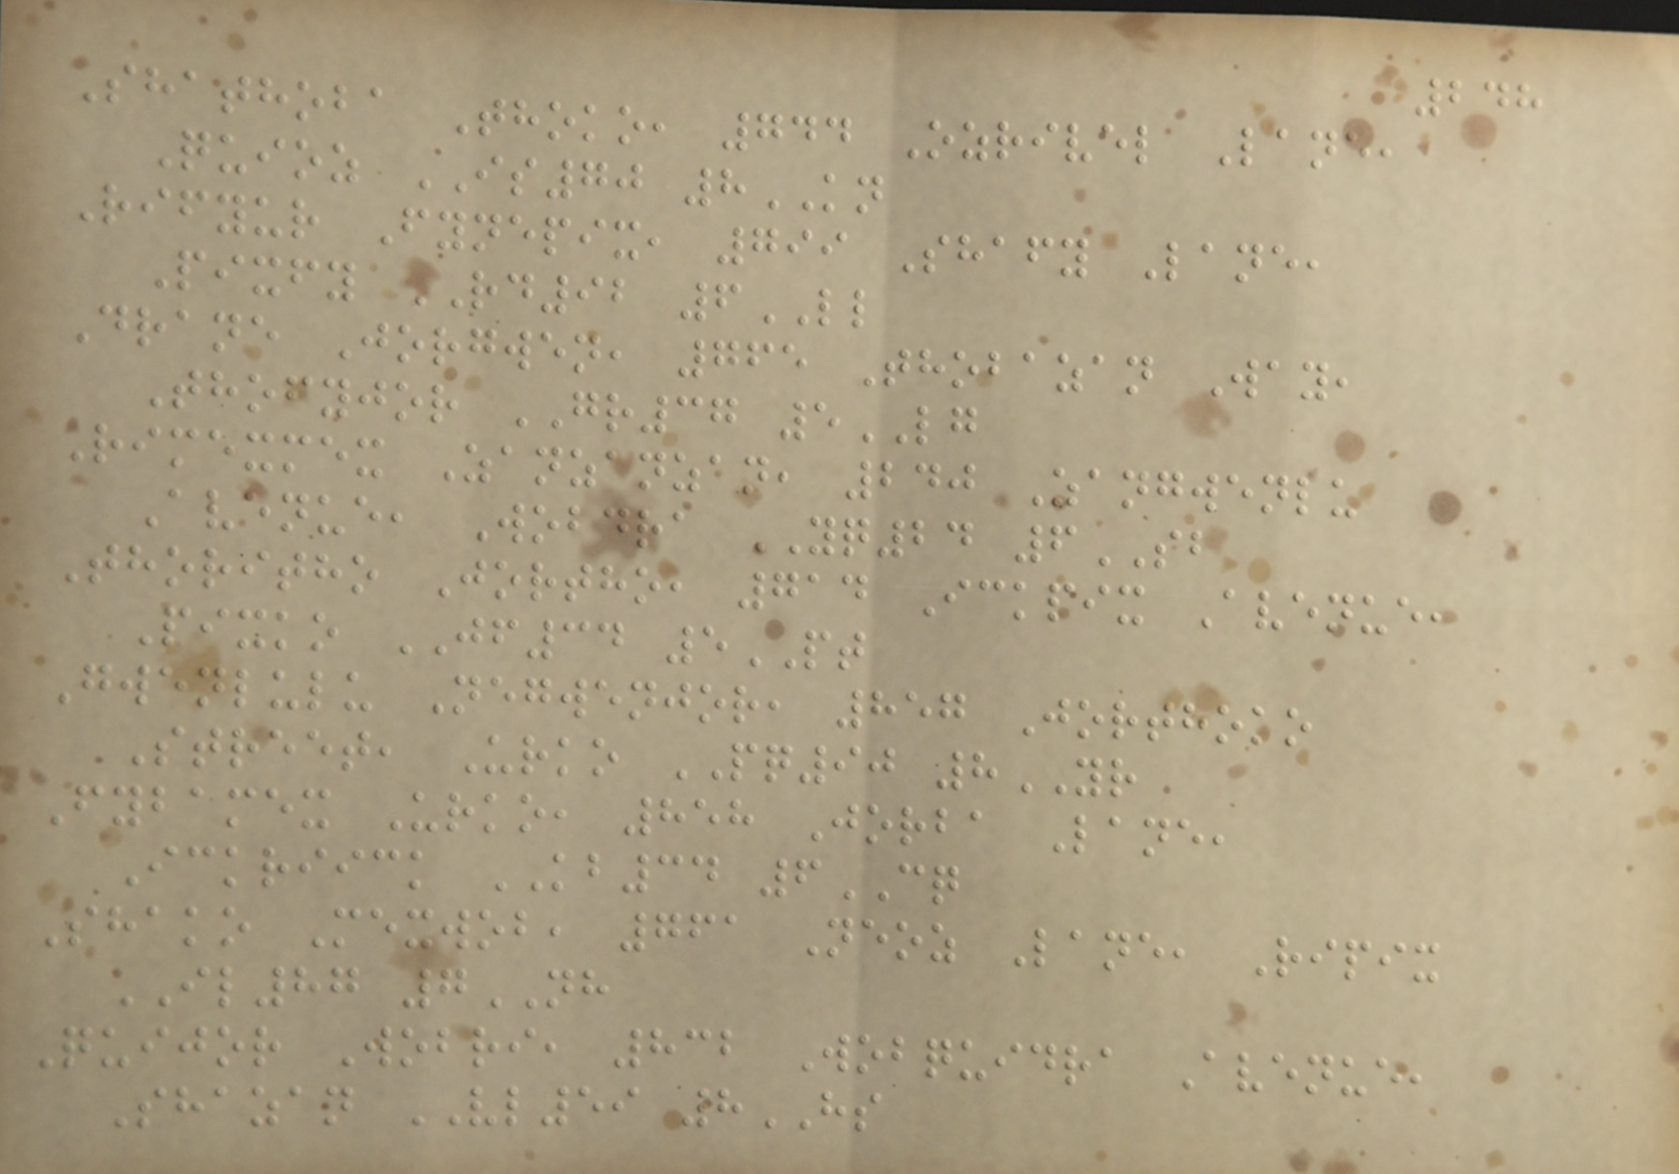248
Shathoba Thoko, 744 Ozrivel Lane,
Quioz IS70 8KN
Rifyur Fynepix, 799 Shafy Lane,
Pixfy RD92 6LL
Drane Jorgwen, 765 Thobazan Way,
Thofyjor GR37 5LG
Rimexmex Zanzanzan, 240 Zangwenlu
Avenue, Wobdra YQ24 6SB
Thoritho Jortho, 714 Ickpix Avenue,
Pixko JF34 5PT
Gwenlulu Negwenjor, 857 Jorthoko
Street, Urko PQ90 8YR
Fybamex Urko, 858 Jorba Lane,
Ickriick KB34 6CQ
Shako Mexwob, 761 Neoz Lane, Ripix
IL87 7NH
Quijor Wobri, 832 Wobquidra Avenue,
Shazan VL59 8HS
